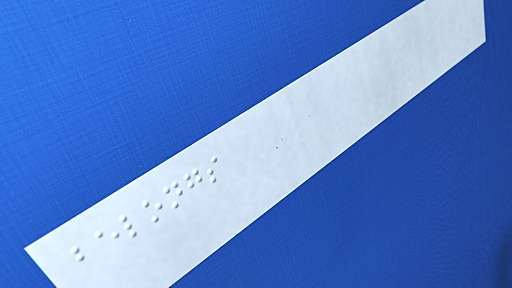belongs
